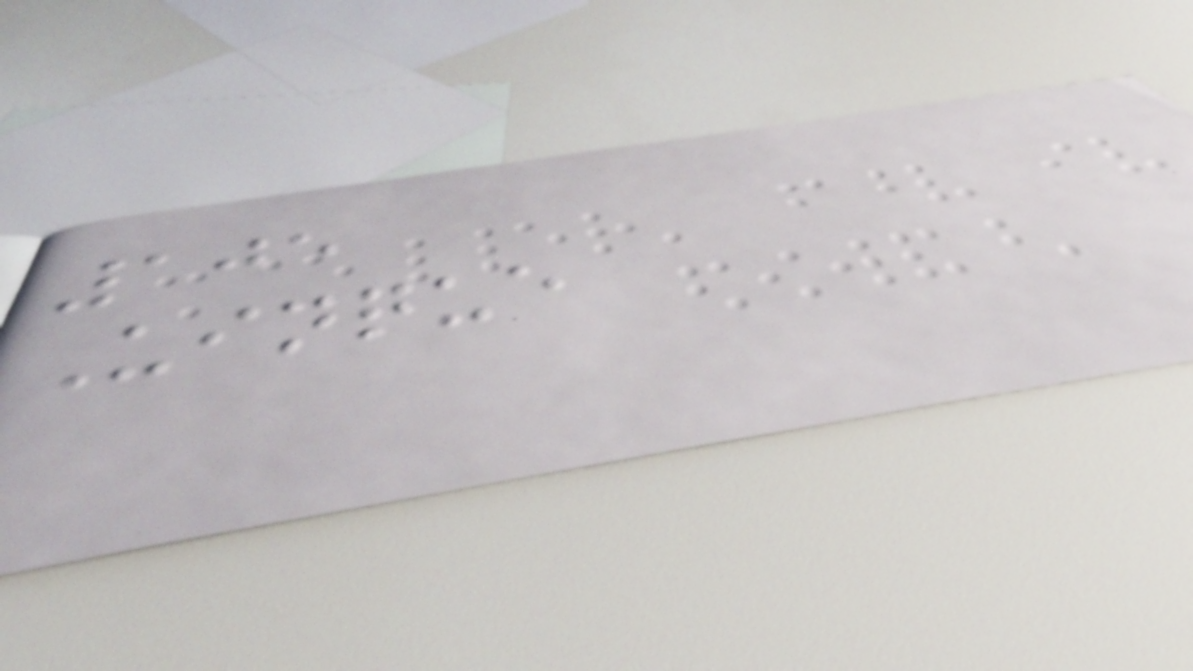105
Uinque
